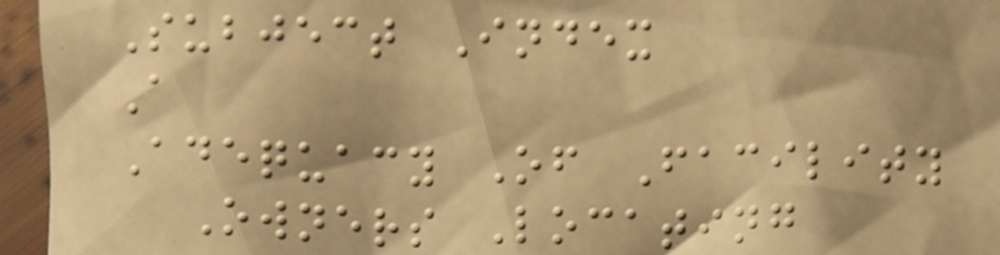Subject Index
A
Adequacy Of Facility
Owners Locating
